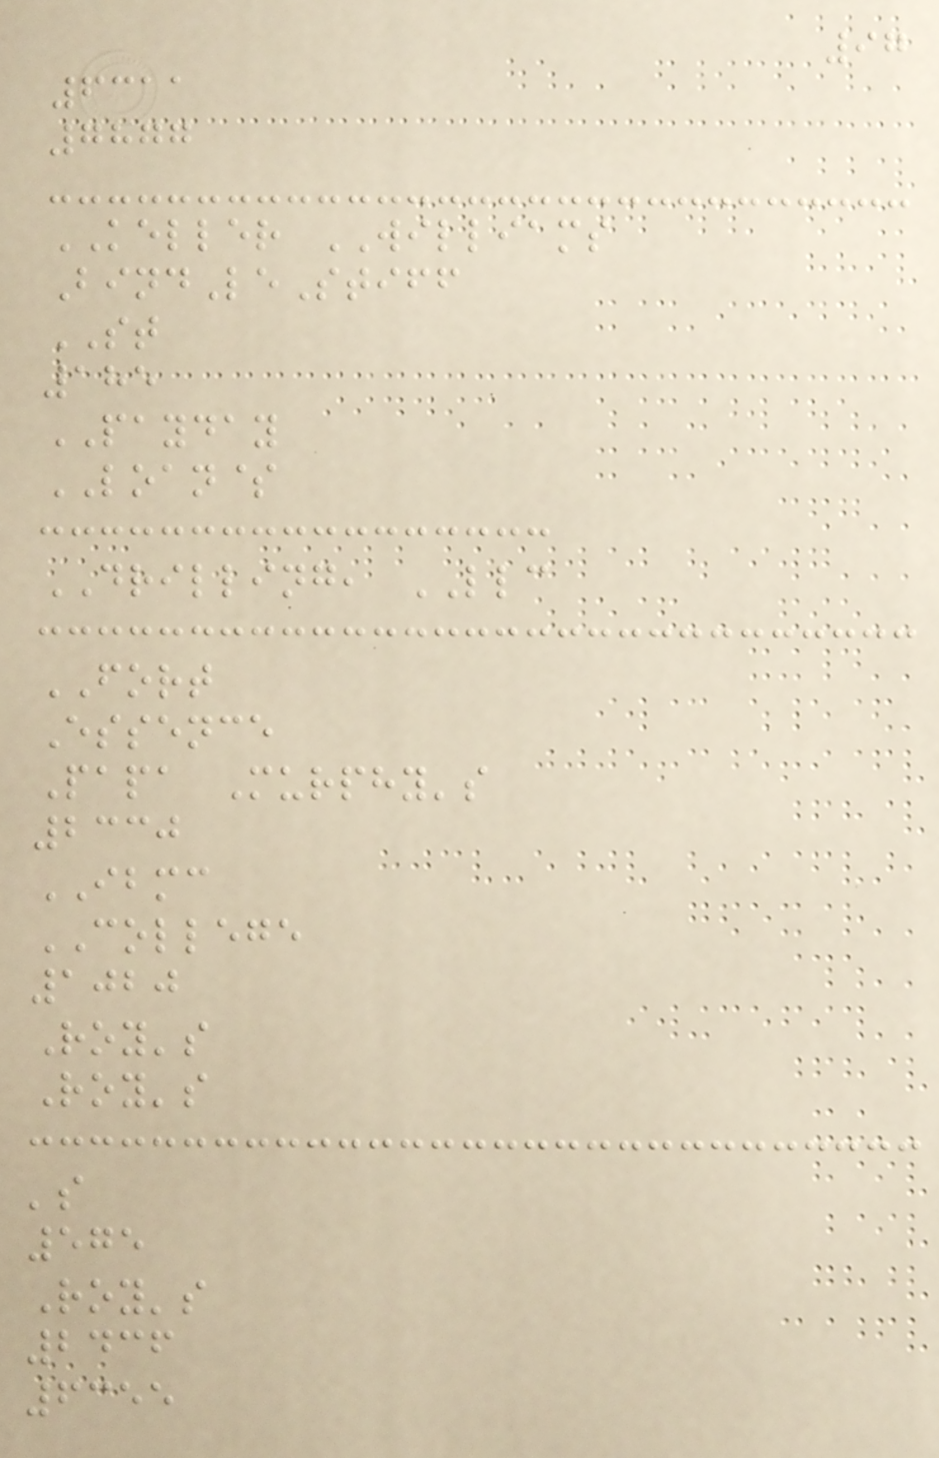97
6311
7877
KELLER WILLIAMS
BindLeStiff
ST
185
PAYDAY
LOAN$
DRILLING, LLC
FORT
Essence
Papa Murphy's
2330
IBMC
COLLEGE
1020
Roy's
Roy's
's
575
Roy's
2436
6355
